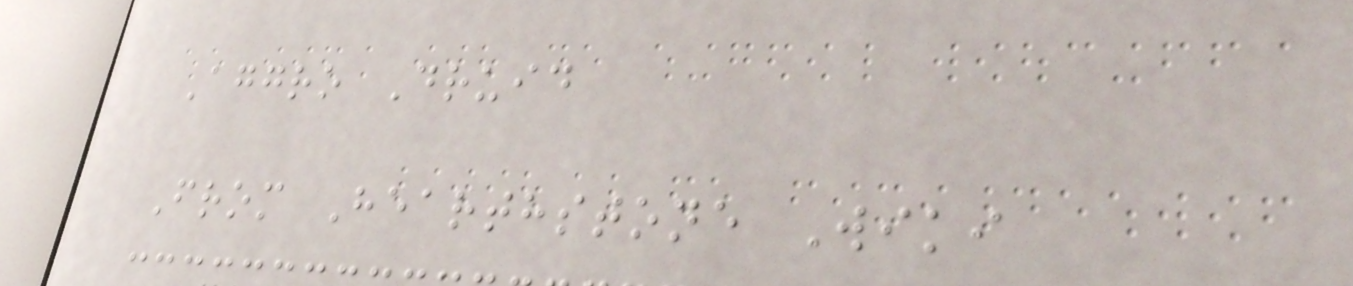Aggro Druid
From Hearthstone Wiki
